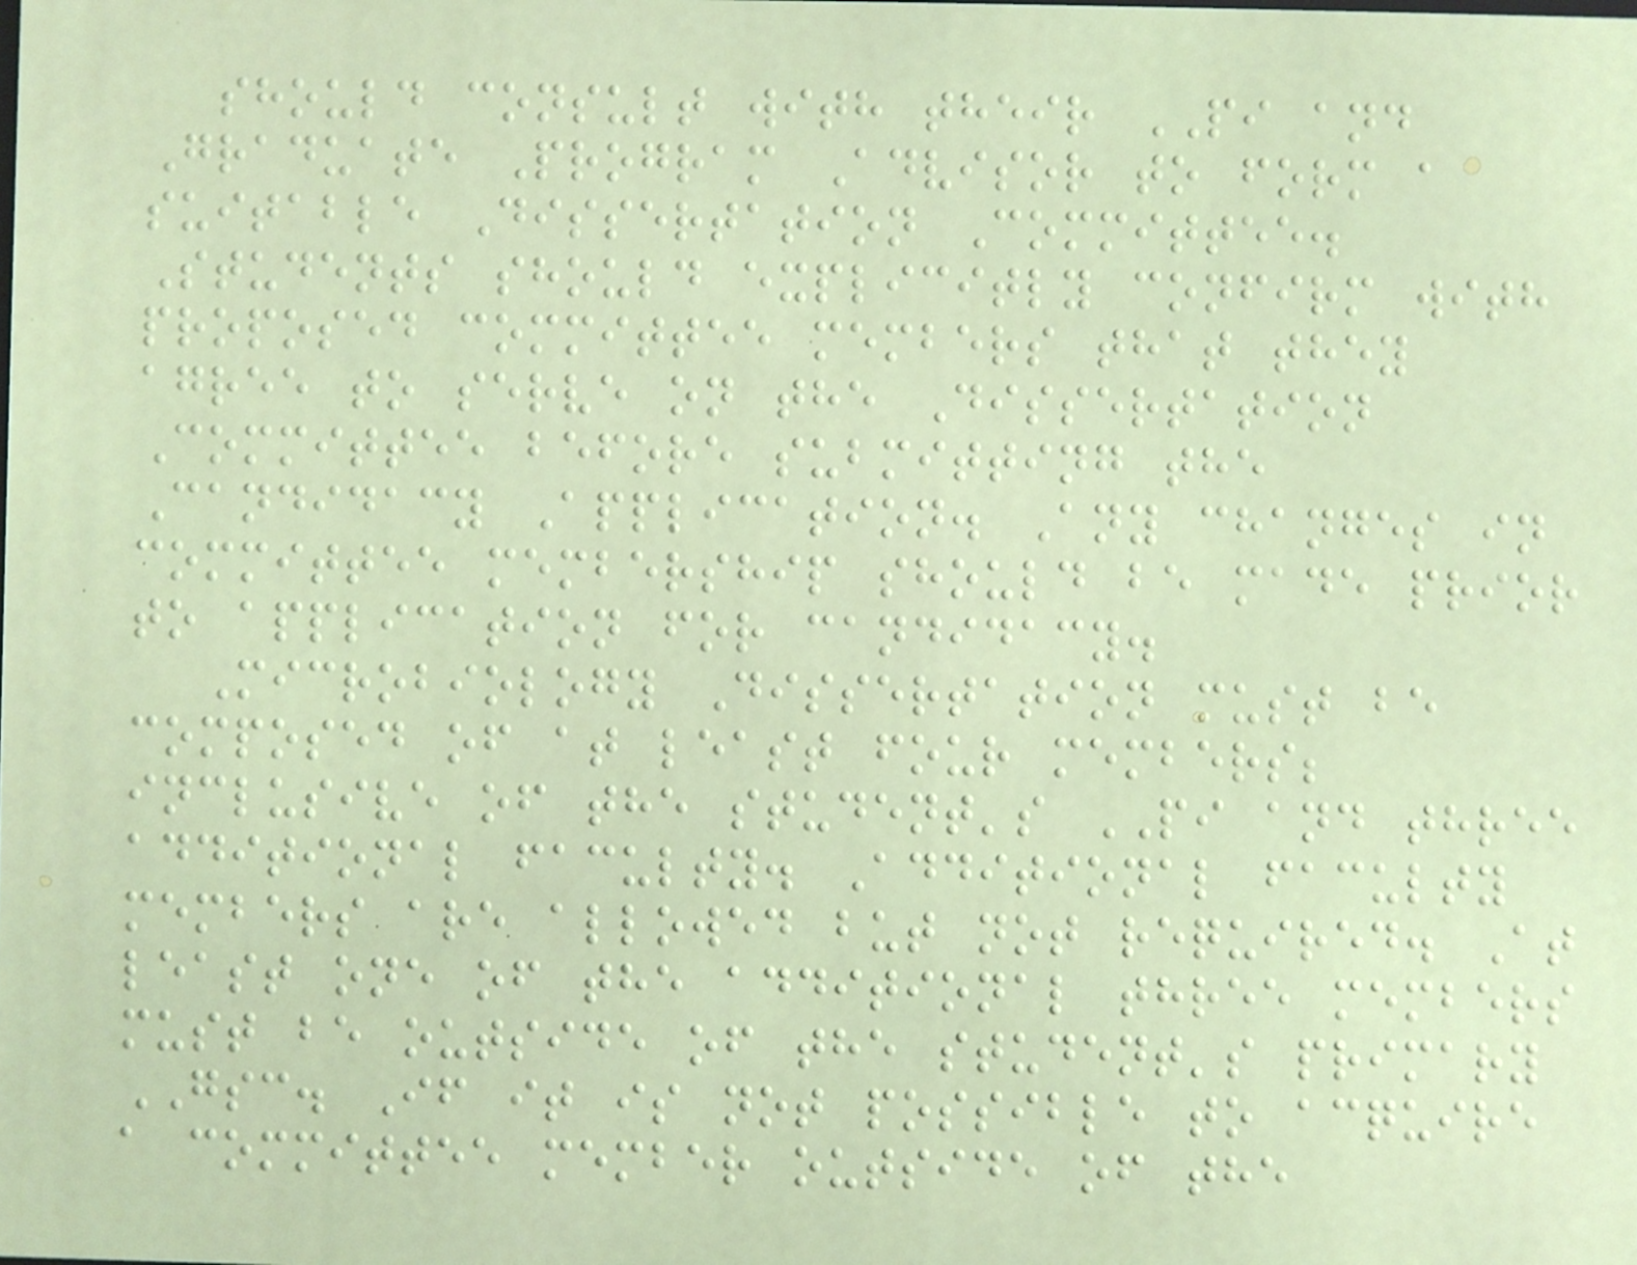should consult with their PI and
Graduate Program Advisor to form a
suitable Dissertation Committee.
Students should explicitly confirm with
proposed committee members that they
agree to serve on the Dissertation
Committee before submitting the
Candidacy Application. Any changes in
committee membership should be made prior
to application for candidacy.
Microbiology Dissertation must be
composed of at least four members;
inclusive of the student's PI and three
additional faculty. Additional faculty
members are allowed but not required. At
least one of the additional three members
must be outside of the student's primary
GSC. If it is not possible to acquire
a committee member outside of the
